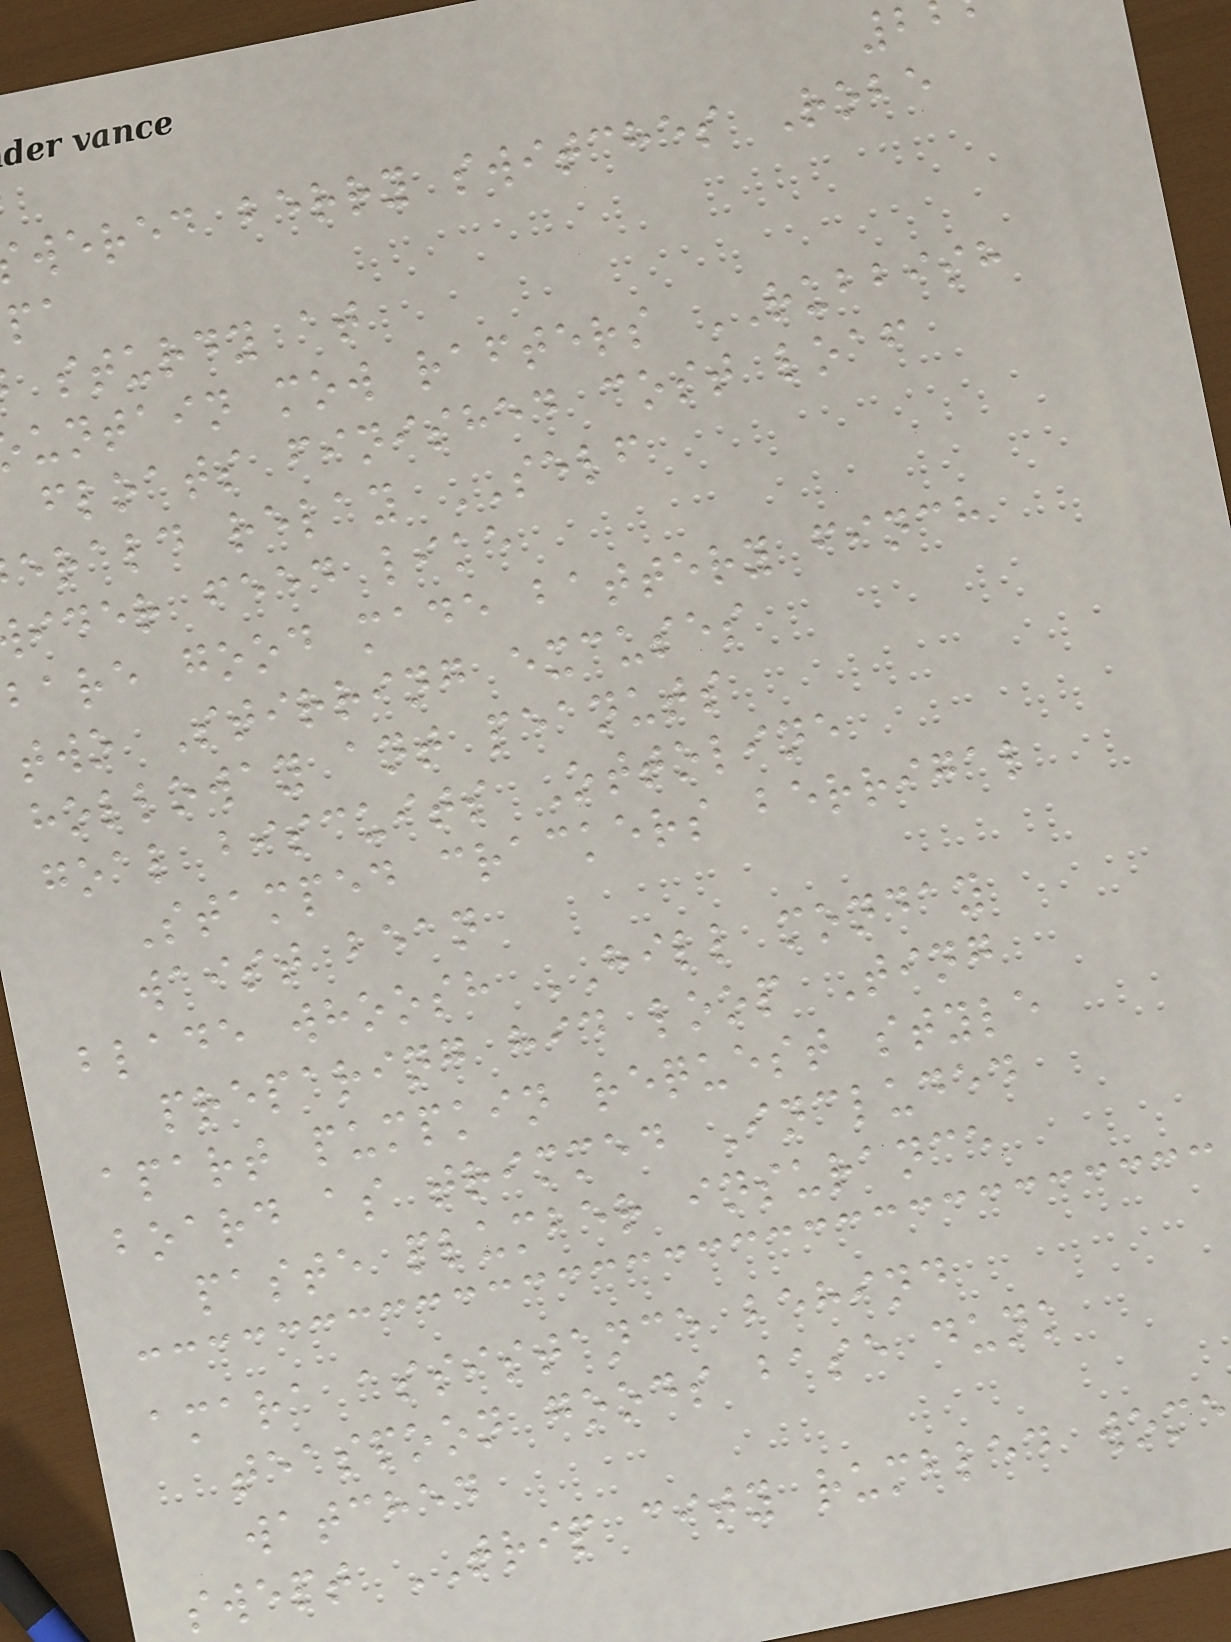wered berry switches Robe
pa
sturdy at
untain mow rafters RUBBISH
floats finished cost loaf
erald relay SELF
ider feed like
bare good made battery finch
two Stirring excuses
holloway ant peanuts
goal biscuits Ottoline
Stamped crackers berrigal
waist bean
blade whoosh HILL monday
preparing hid loop Ting
apart pumpkin request style
board as trimmed Included
paste plumber insurance
amara assistance behind
teaspoon goods base dunk
watched
swept TRIP city rumbled wome
